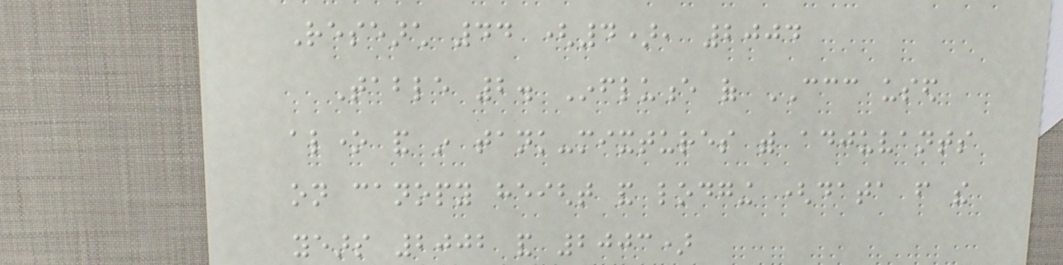Research 44 (4), 2004
Table 2. Influence of CCC used
alone and in tank-mixtures with adjuvants
on canopy height and lodging (data from the
years 2002 and 2003)
